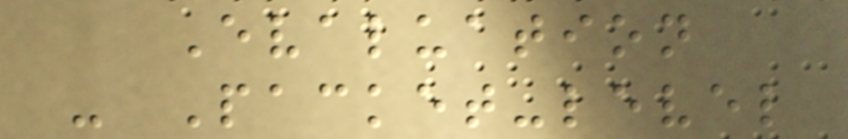Evaluation
- Packet-level
